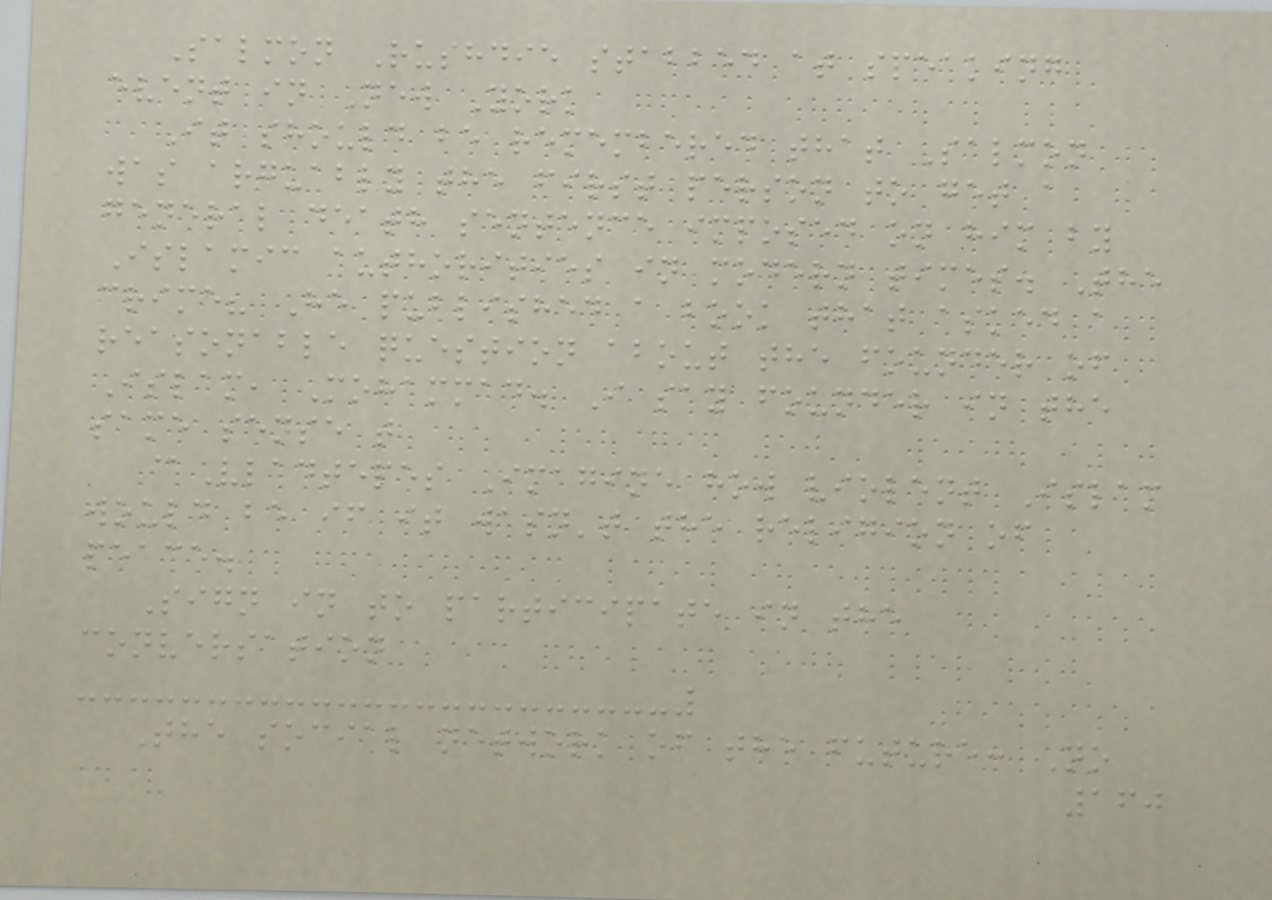Salmon Rushdie stabbed at speaking
event in New York
It should be remembered that Salmon
was arguably the first person to get a
general death sentence imposed on him by
Islamic authorities in modern times. The
crime? He published a book that asked a
reasonable question about the founder of
Islam, Mohammad. I say founder in the
same sense t
@Vladtepes Imagine how violent Islam
would be if it wasn't the religion of
peace.
Sign in to participate in the
conversation
The social network of the future: No
160
